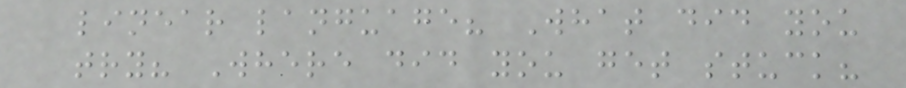linear language? What did you
try? Where did you get stuck?
